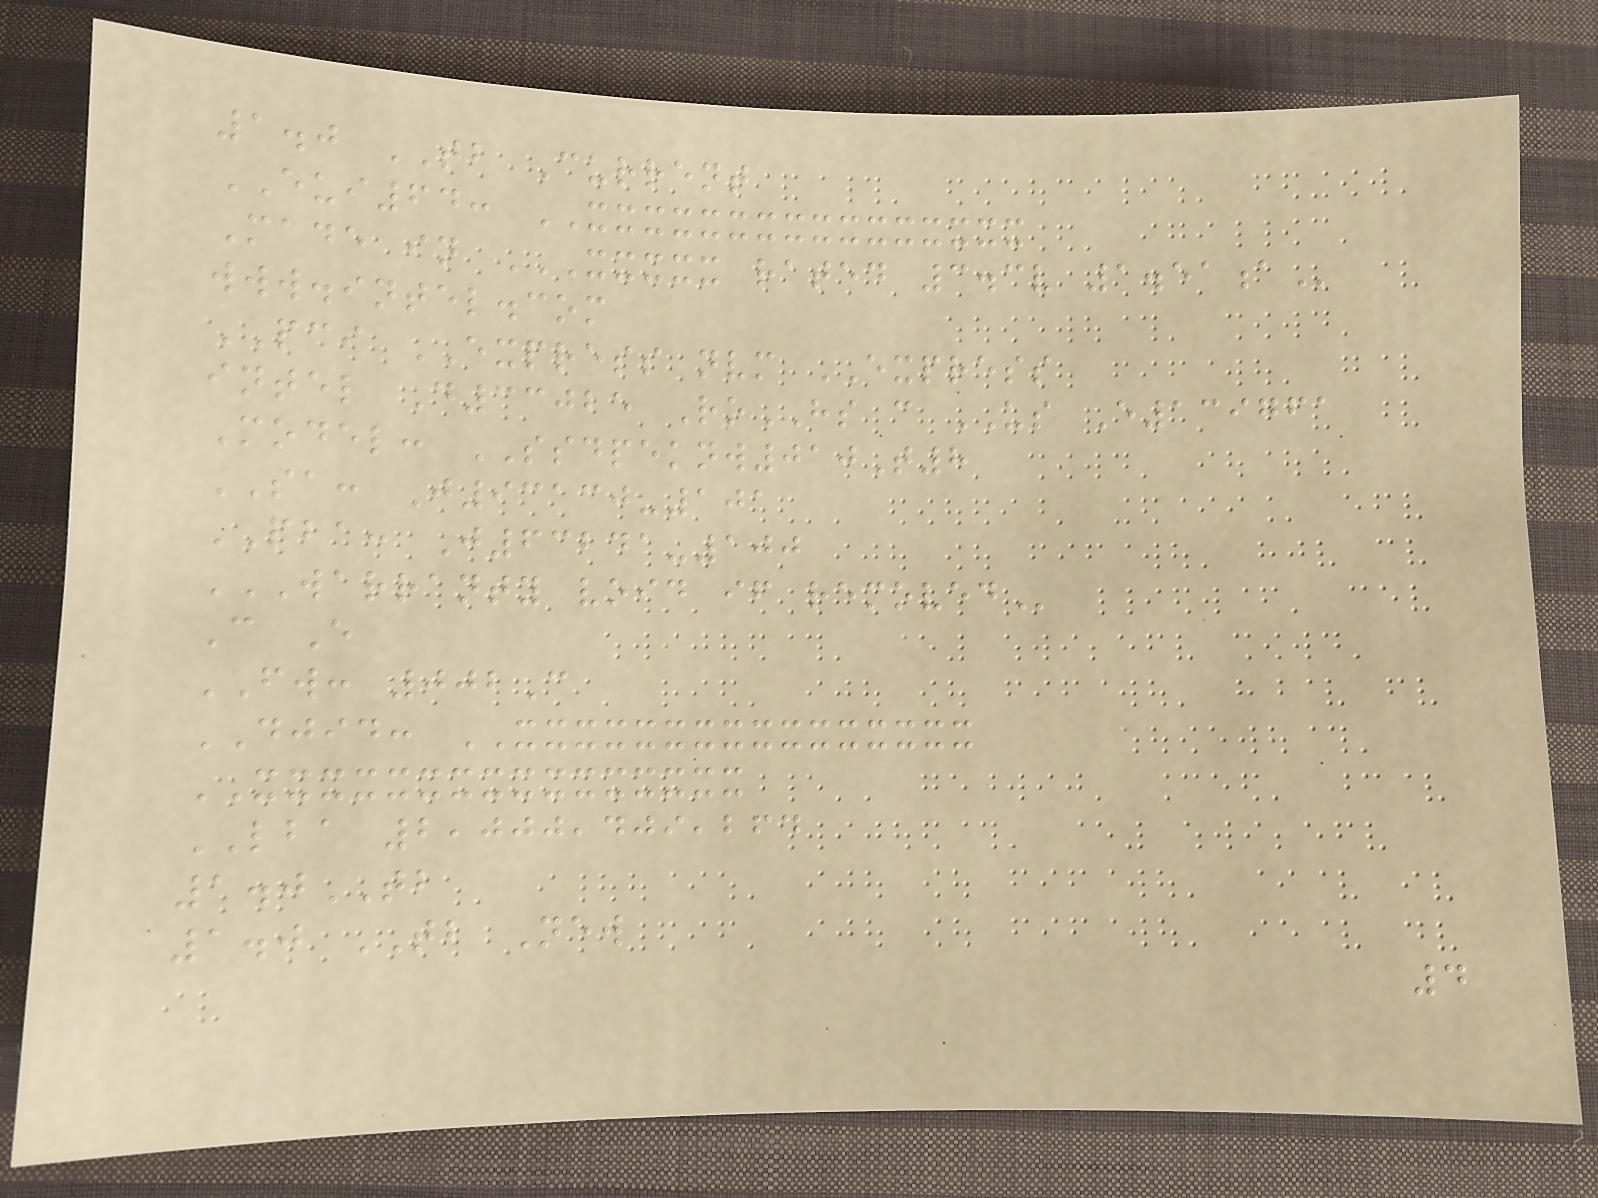1.0 TB Current
EUI64: XXXXXXXXXXXXXXXX
Made in XXXXX RATED 3.3V 1.51A
www.intel.com
PCI EXPRESS nvm EXPRESS
intel D33025 RoHS c US E139761
Model: SSDPEKNW010T8
SA: J93130-101
PBA: J63241-100
WARRANTY VOID IF REMOVED
C E
FW: 002C
DJID: XXXXXXXXXXXXXXXX
XXXXXXXXXXXXXXXX
LBA 2,000,409,264
1.0TB
1.0 TB New
4
